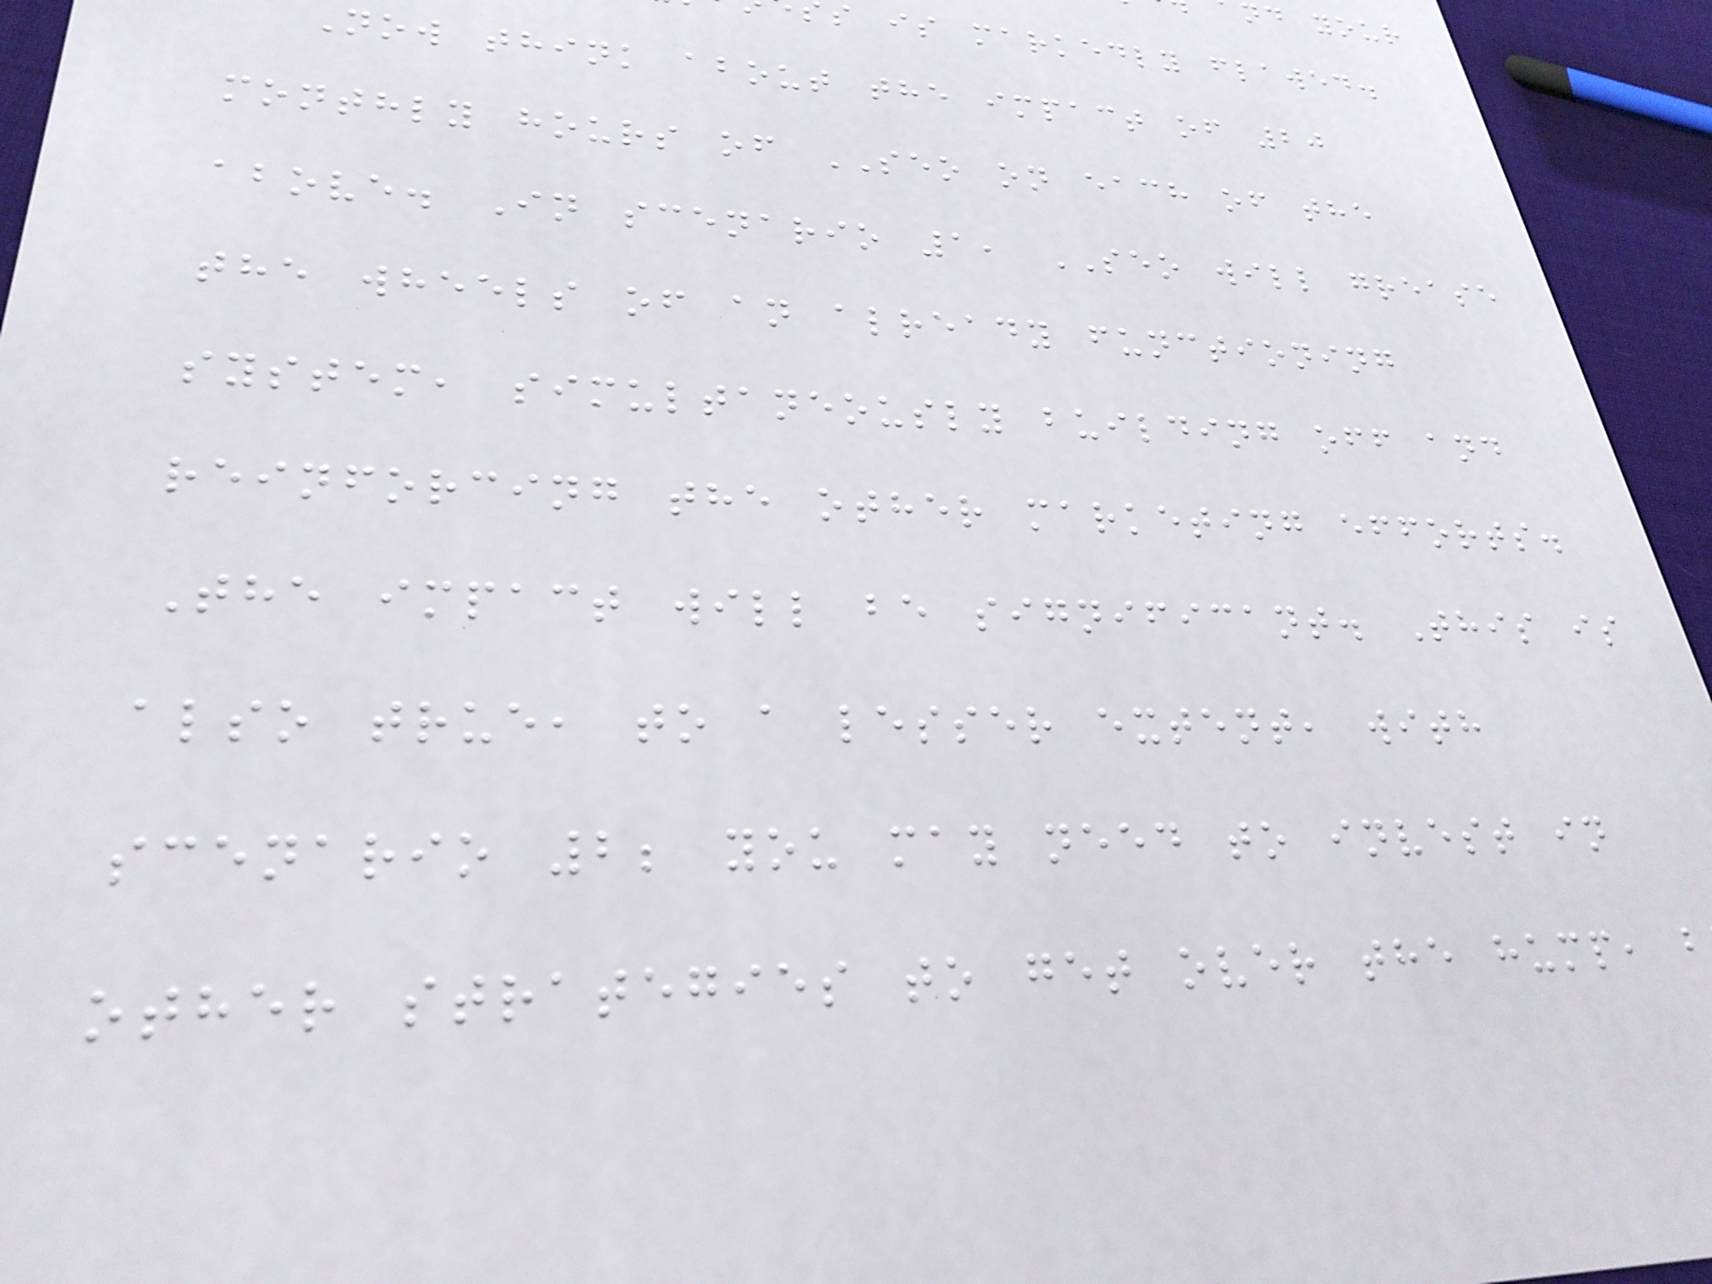s is markedly flawed.
Now think about the impact of 20
monthly hours of SEO on each of the
above. In scenario 1, SEO will grease
the wheels of an already functioning
system, simultaneously building off and
reinforcing the other marketing efforts.
The impact will be significant. This is
also true, to a lesser extent, with
scenario 2; you may need to invest in
other strategies to get over the hump, b
